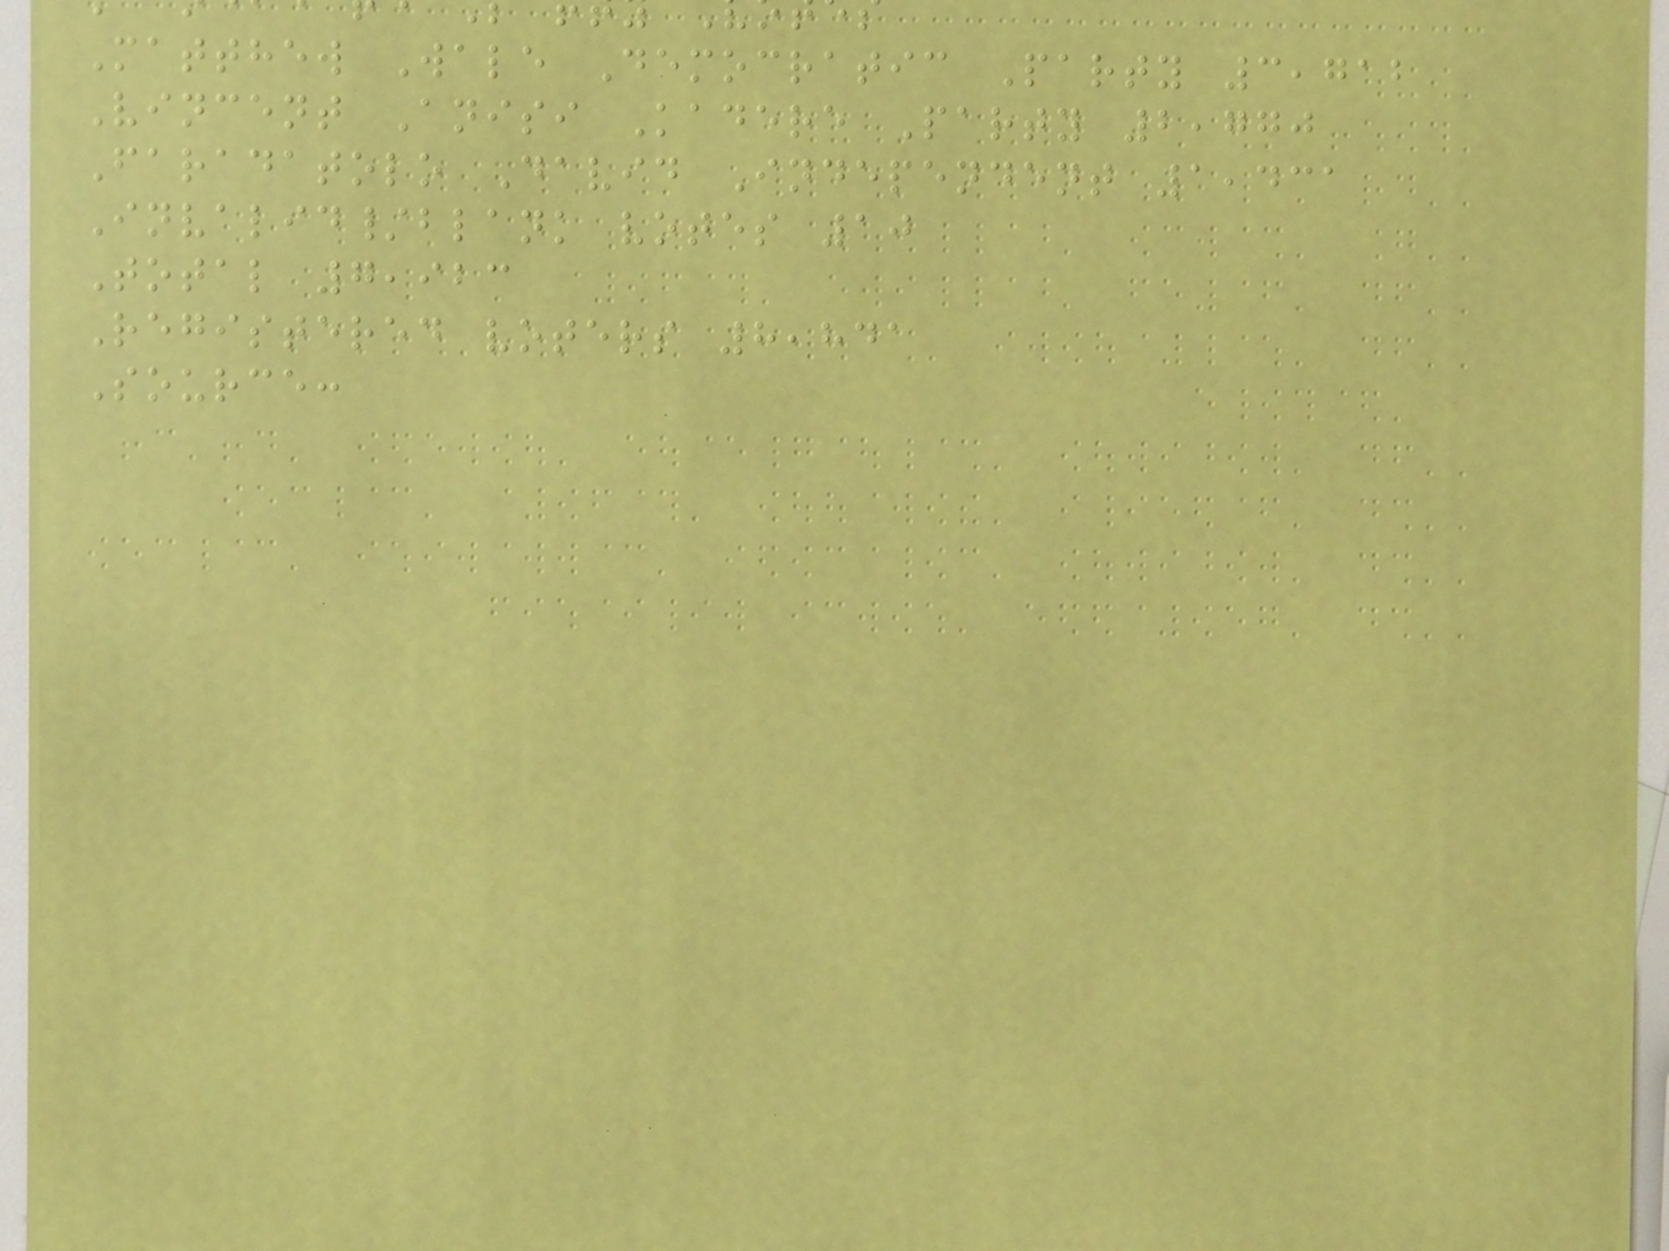Matthew Wale Democratic Party 3,712
Vincent Anisi Kadere Party 2,770
Faradatolo David Independent 1,431
Invalid/blank votes 10
Total 7,923
Registered voters 8,841
Source:
